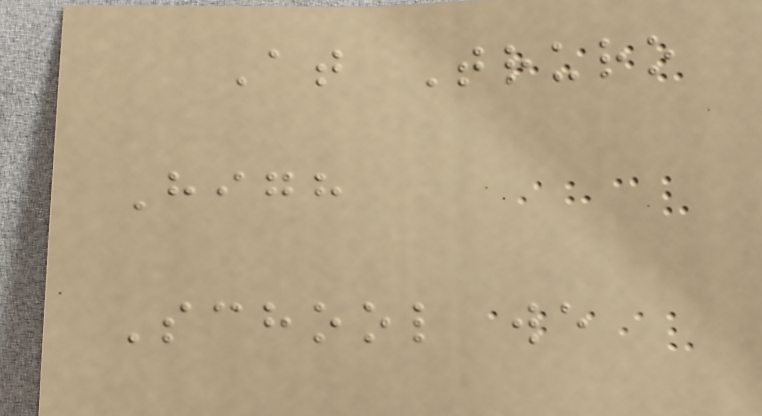At Truro
High
School we
